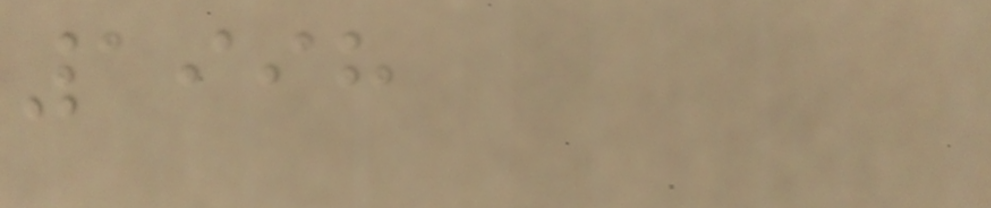1998
